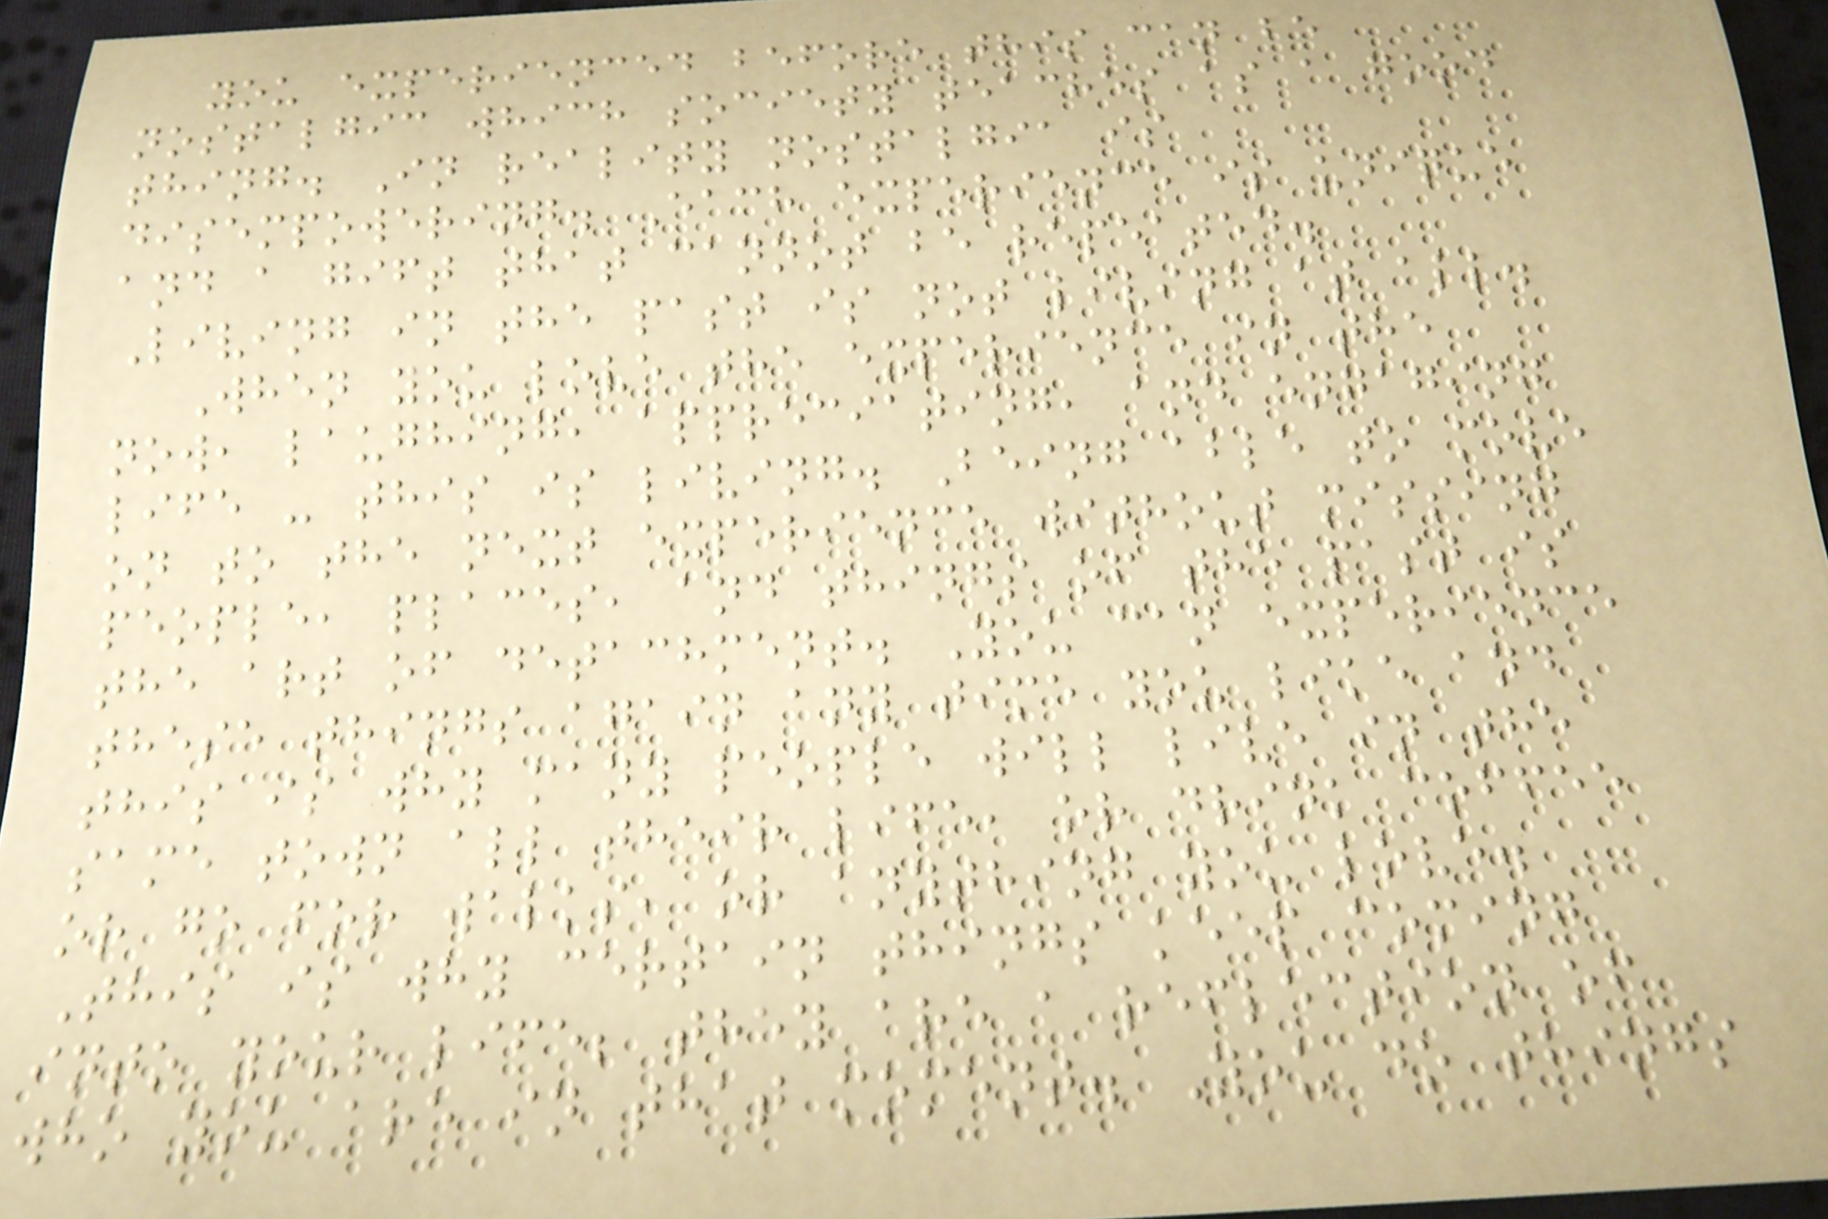you experienced before this can be
nostalgic which society teaches as a good
thing. In reality nostalgia is
disempowering. Each experience is unique
and a gift that cannot be repeated.
Living in the past is not living at all.
When you love the experience in the
now, laughing, appreciating, and engaging
life - this is living. Being able to move
on to the next experience without missing
people, places, and things of the past is
the art of detachment. You can experience
these things again any time you like and
this is why many people will live in the
same town all their life, or drink coffee
or go for walks, or anything you love.
This is why certain things keep coming
into your life; they are a reflection of
who you are in that moment. You do things
